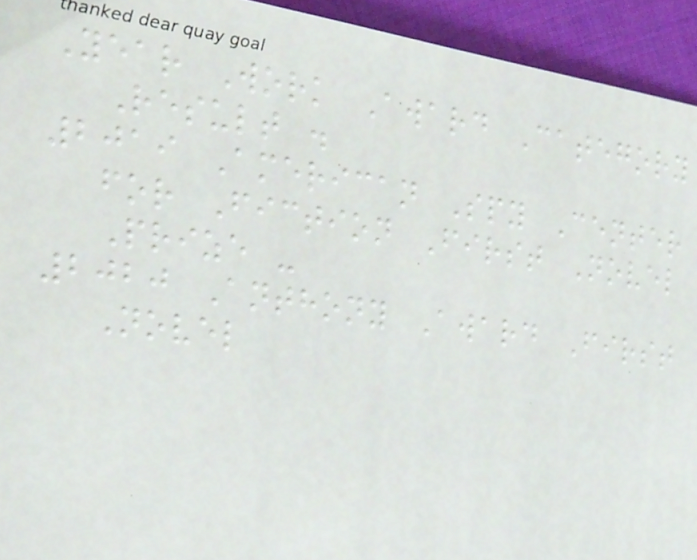Year Work Award Category
Result .
2019 American Spy Center
for Fiction First Novel
Prize -
2020 Anthony Award First
Novel
